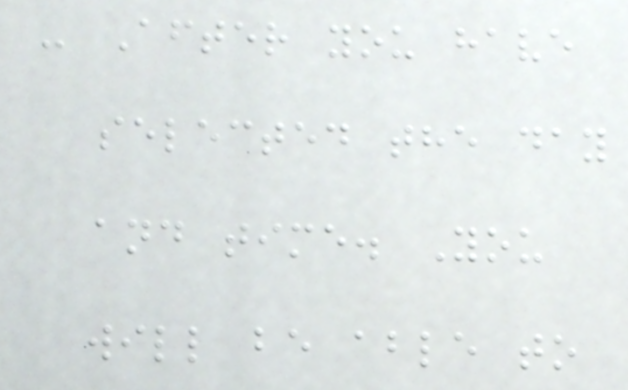- After you have
selected the day
and time. You
will be able to
